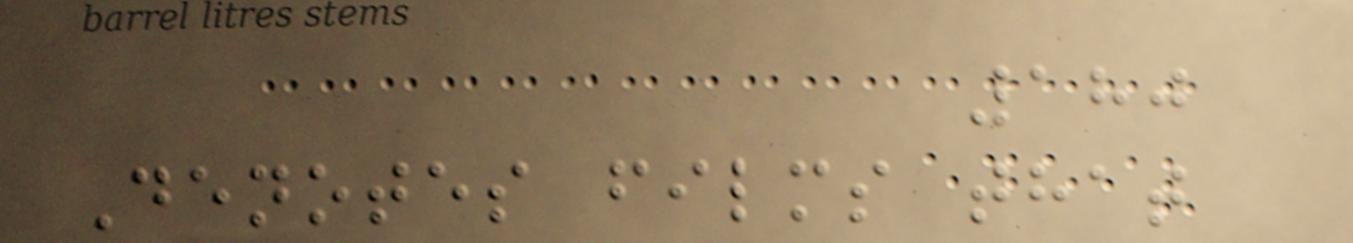180
Denotes films that
